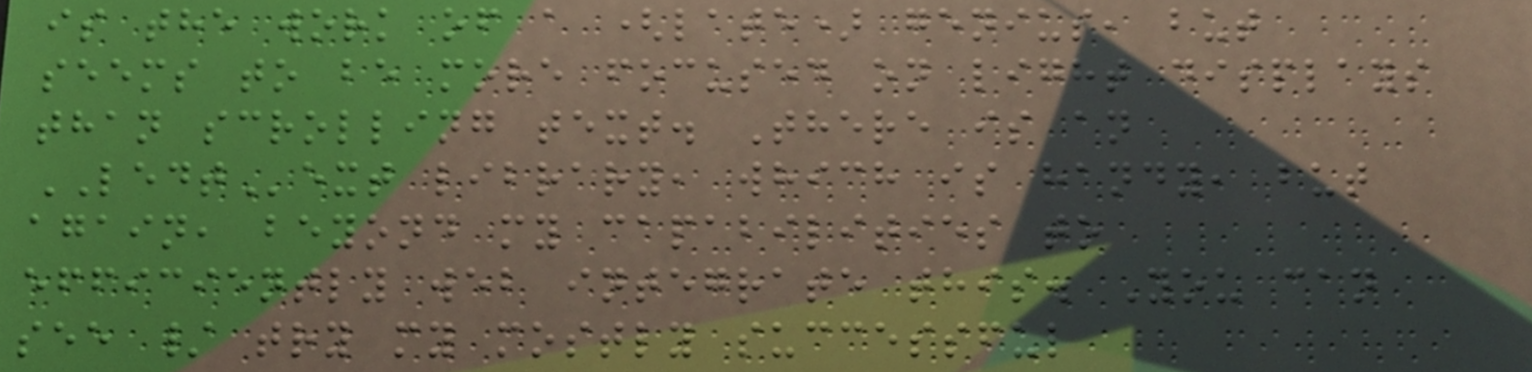is the work of a (late) genius, but
seems to be more focused on light displays
than scrolling text. There is an
LEDText library, which is handy, but
again, beyond my capabilities to
efficiently web integrate this. You can
see / try my mostly successful
